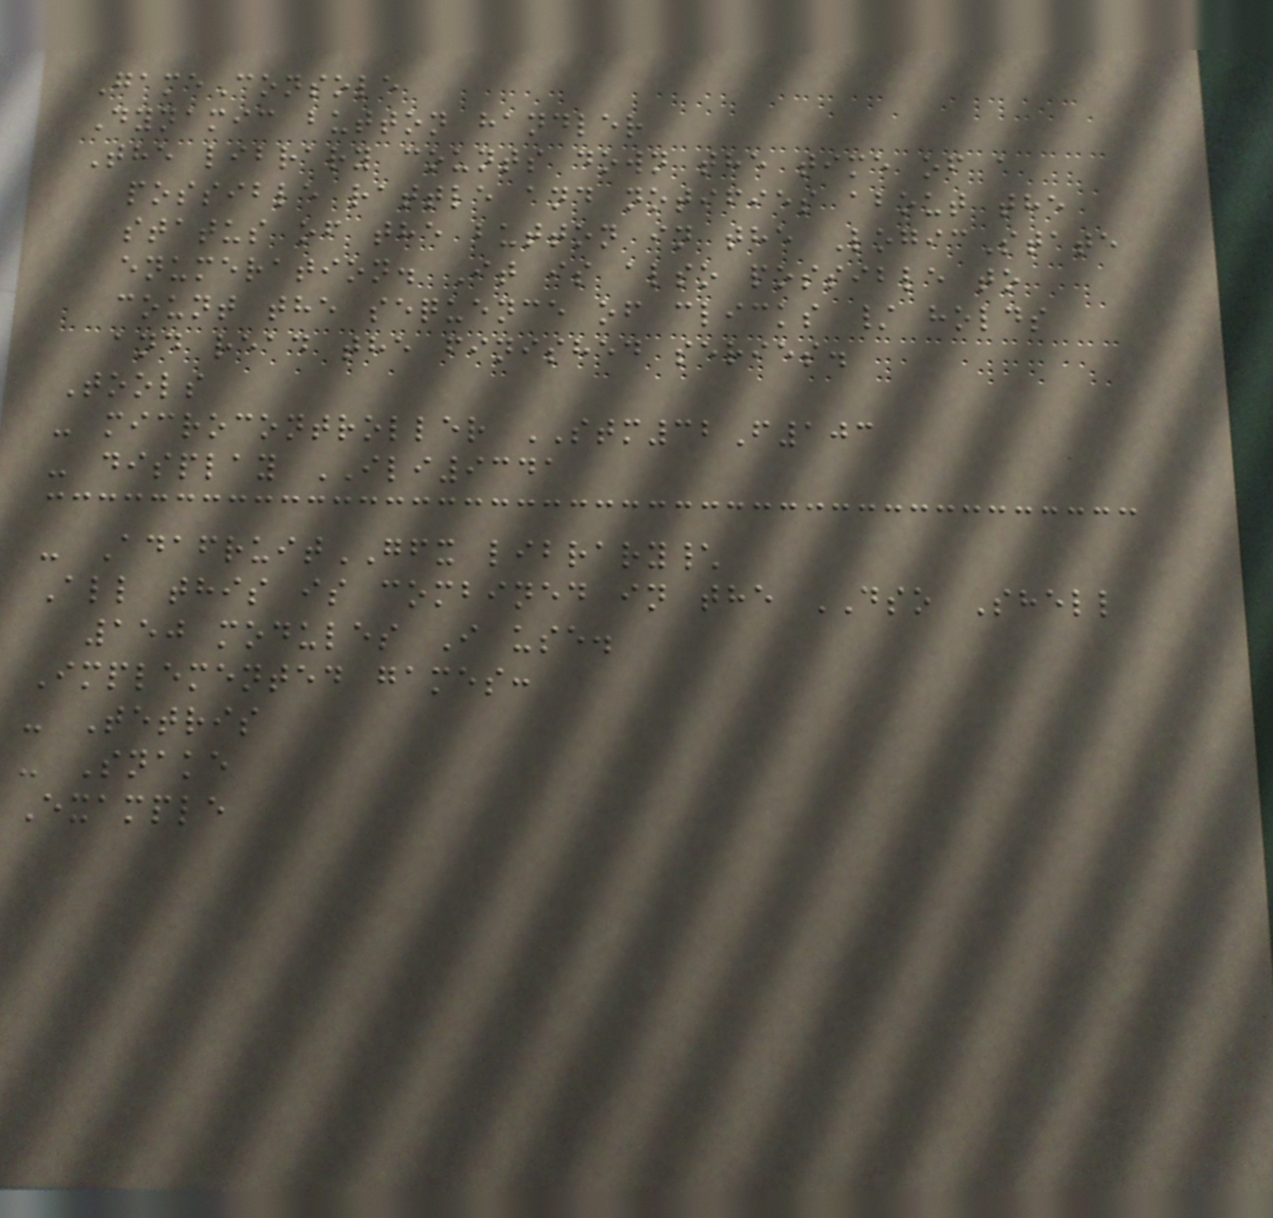GameConsole
Dynamic button handler
The library counts down the time of a
possible rattle and notifies about the
status of the button in the LogicState
enumeration. It is also possible to
count the sequence of clicks / holds
and read the finished series.
Tools
- microcontroller STM32F103
- display ILI9341
- AdafruitGFX library\
All this is combined in the DSO Shell
150 modules I use.
Implemented games:
- Tetris
- Snake
Example
